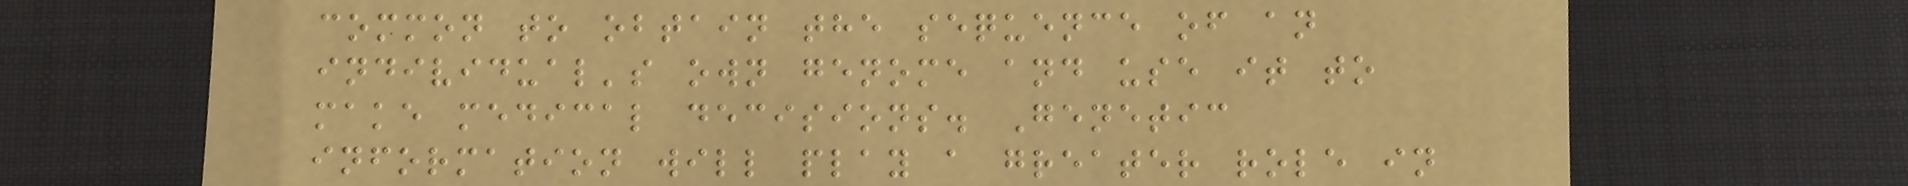common to obtain the sequence of an
individual's own genome and use it to
make medical decisions. Genetic
information will play a greater role in
